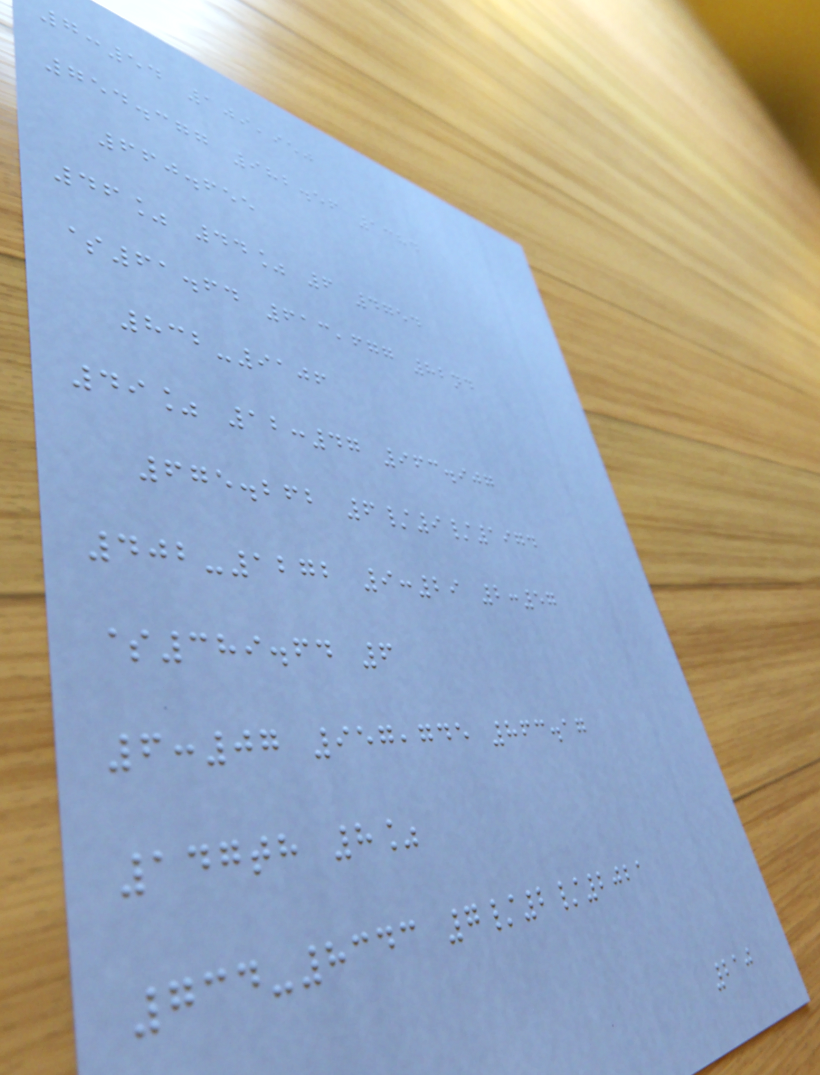7:54 109,950
754.377 982.56 1384
660.655
46% 44% 6 4754
$61.64 613,677 82nd
832-9106
49% 12:47 963.907
675.262 6/9/1974
402-1272 9:29 2:57
$389.64 6
6:07 957,745 863.17
147th 8%
734-8343 7/2/2021
210
